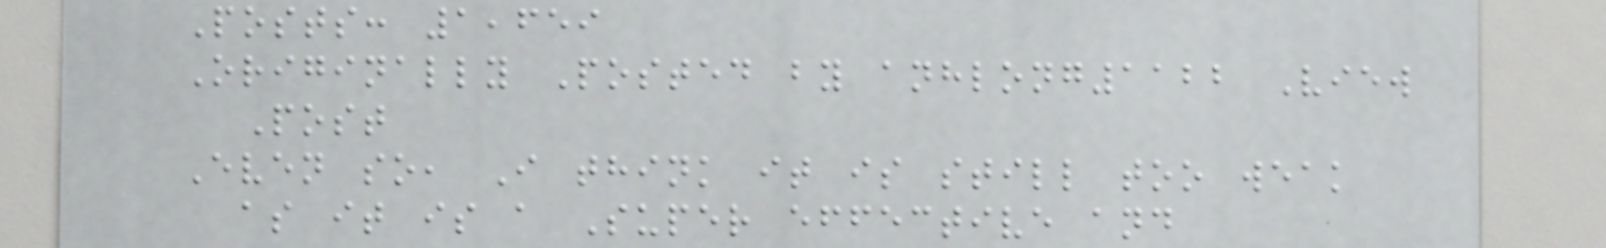Posts: 1,659
Originally Posted by anhlong1122 View
Post
Even so, I think it is still too weak
as it is a Super effective and
